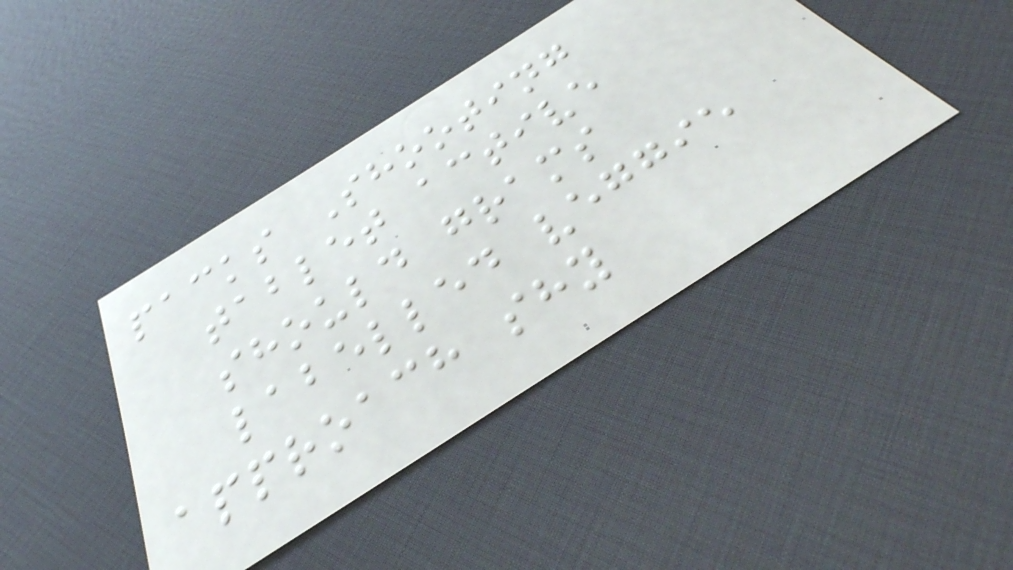packs Shooting
tablet active
should grams
labelled veggie
approach shy
